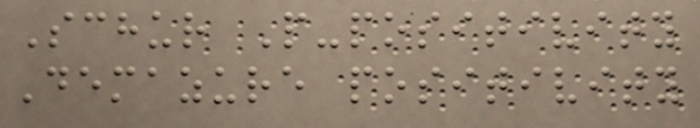Schur P-positivity
Demazure positivity
